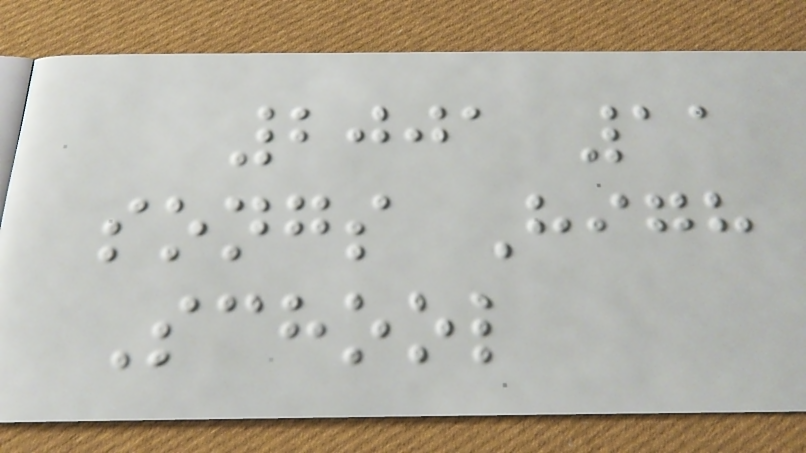2001 11
songs High
School
